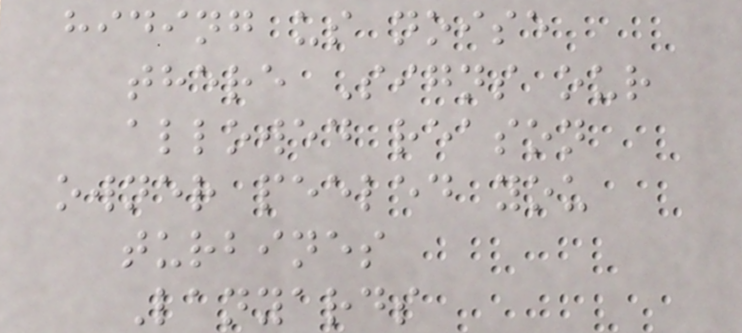hiding us noise
there Signs our
allowed reason
owner peeled you
turbines
Lanyards
